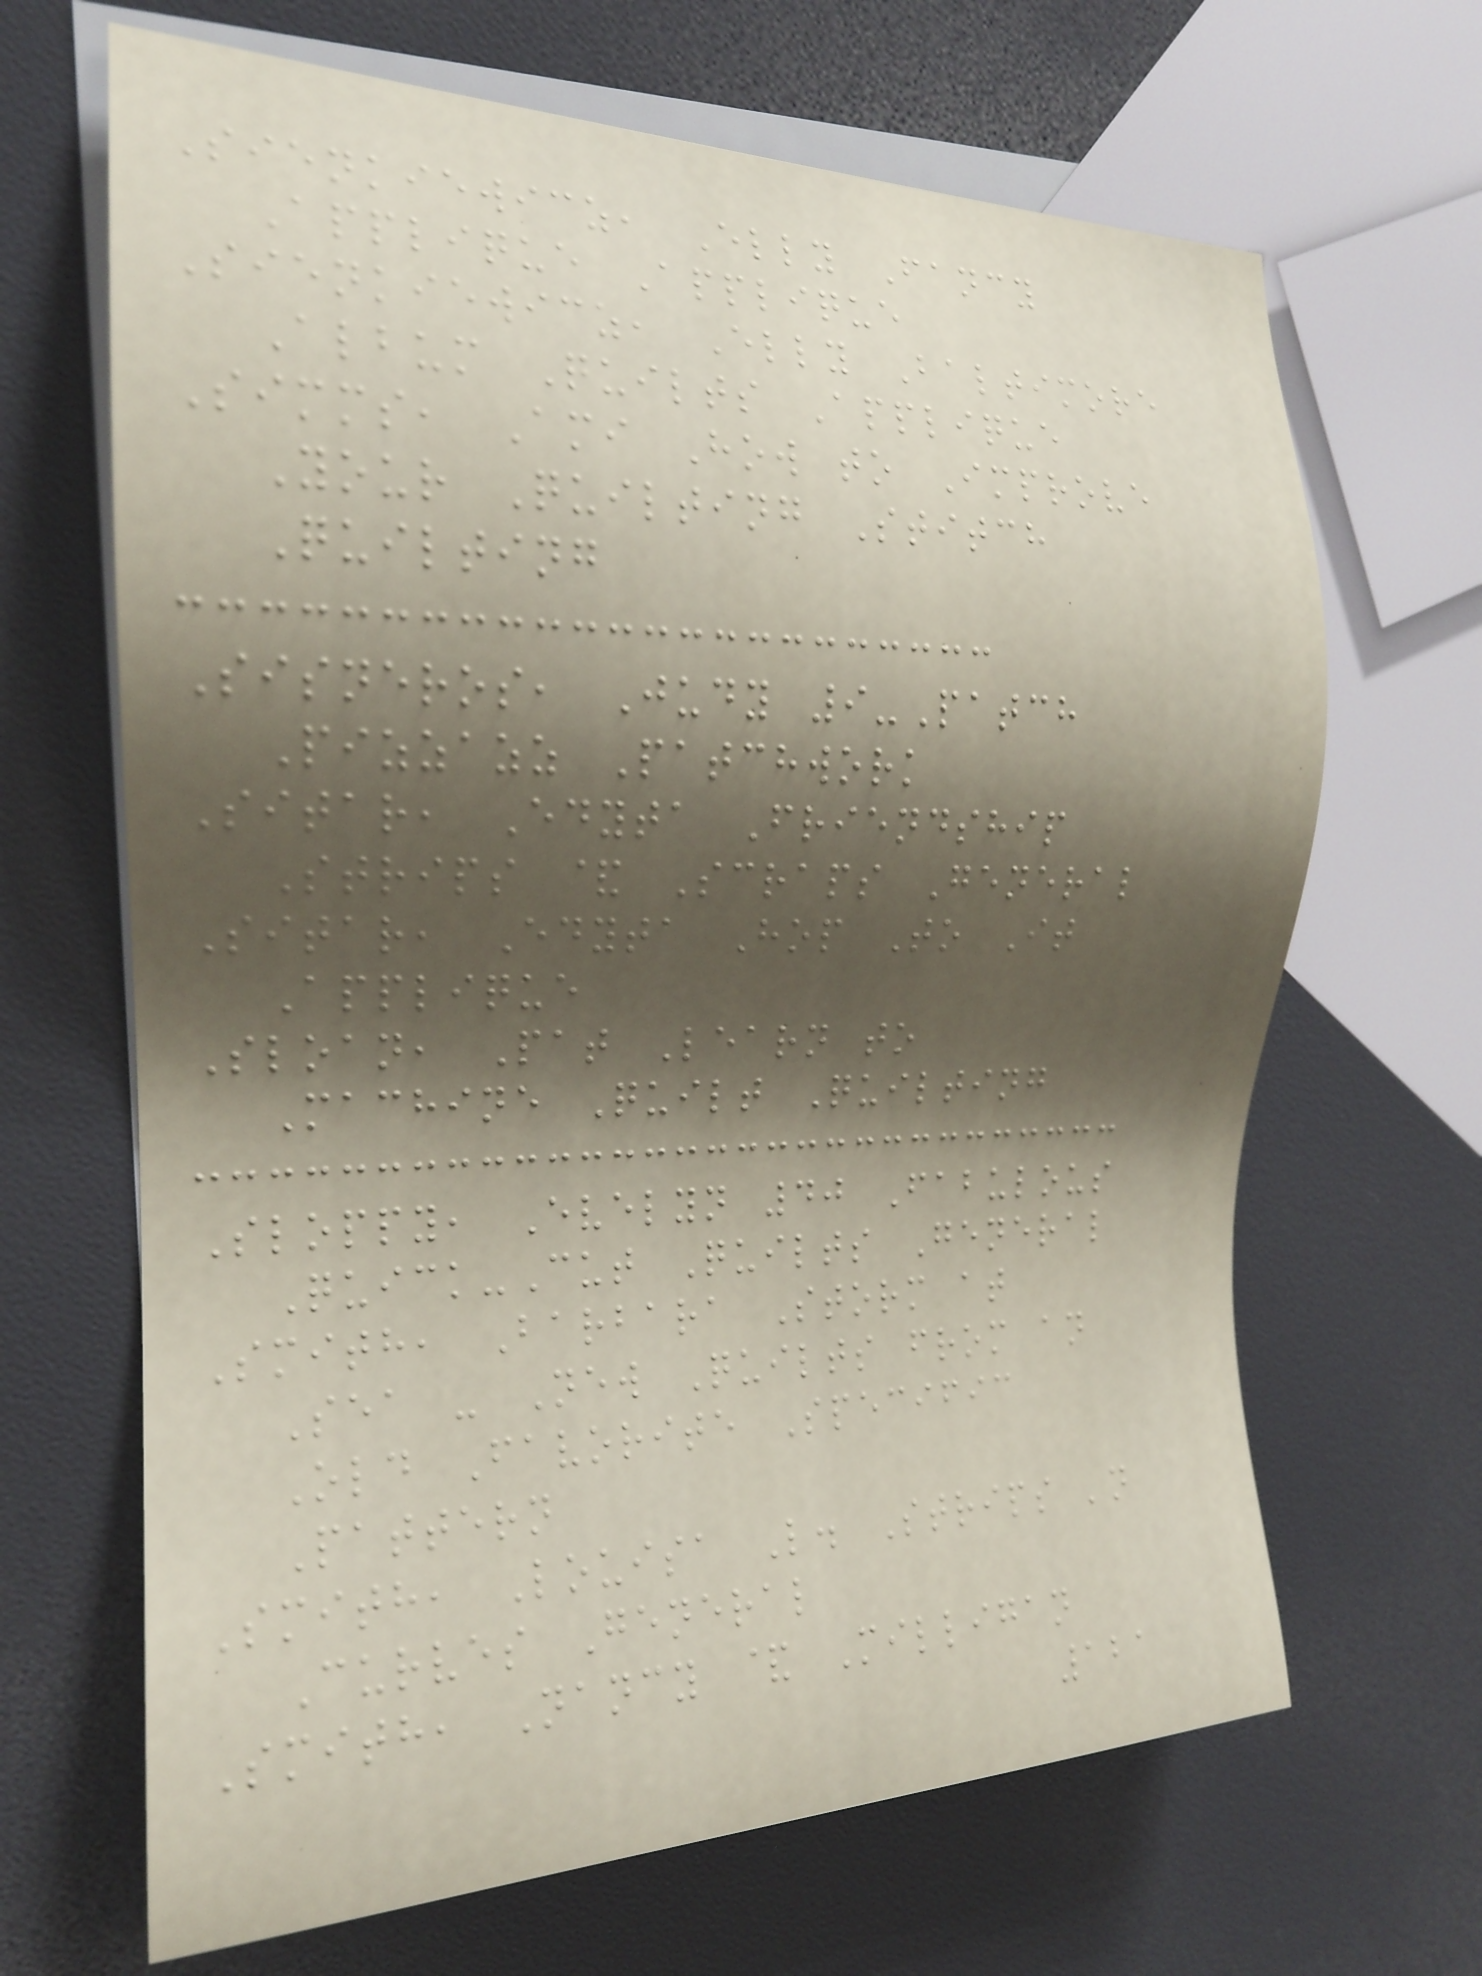Sienkiewicz, Elly Fancy
Applique Applique
Sienkiewicz, Elly Baltimore
Album Quilts Applique
Simms, Ami How to Improve
Your Quilting Stitch
Quilting
Sisneros, Judy 9-Patch
Pizzazz Patchwork
Sitar, Edyta Friendship
Strips & Scraps General
Sitar, Edyta Hop To It
Applique
Sloan, Pat Learn to
Machine Quilt Quilting
Sloppy, Evelyn 40 Fabulous
Quick-Cut Quilts General
Smith, Barbara Storm at
Sea - New Quilts from an
Old Favorite Specific
Pattern
Smith, Louisa L. Strips 'n
Curves General
Smith, Nancy & Milligan
121
